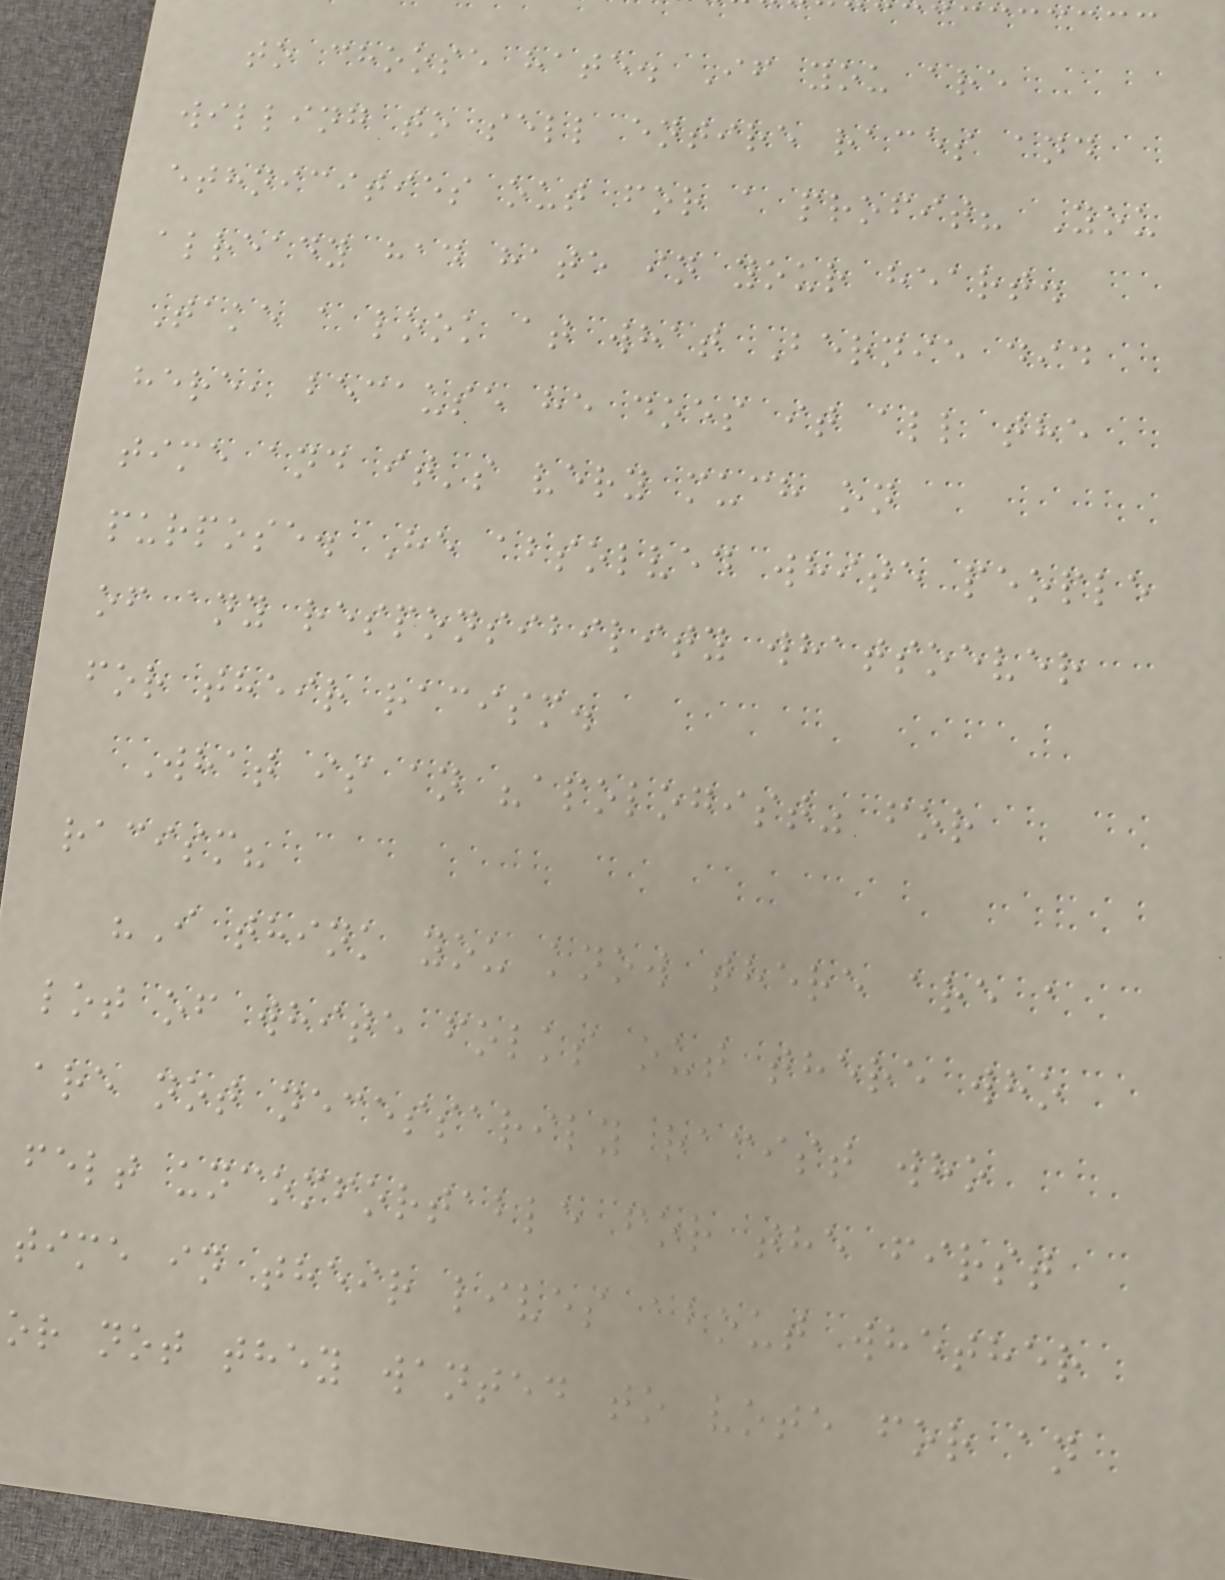to choose hate. If you are
willing to sell entire races and
ethnicities out for a profit? You
already had hate in your heart.
Take a look at what Bernie did
here, because he does it all the
time and it's very much on
purpose. He absolved white people
of any responsibility whatsoever
for their racism.
What is an "apologist" for
racism?
"I think you know there are a
lot of white folks out there who
are not necessarily racist who
felt uncomfortable for the first
time in their lives about whether
or not they wanted to vote for an
